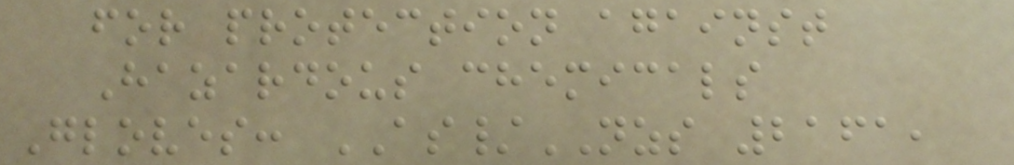for protection against
Hazardous chemicals
Gloves: AS/NZS 2161,
